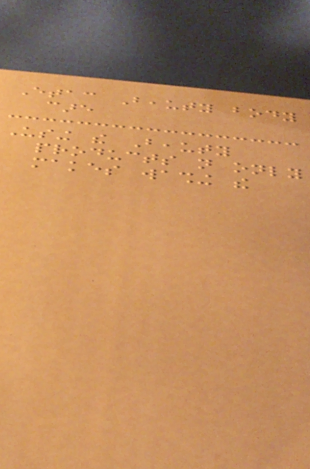Etac Beauty body
care
Using the Beauty
products not only
makes washing the
